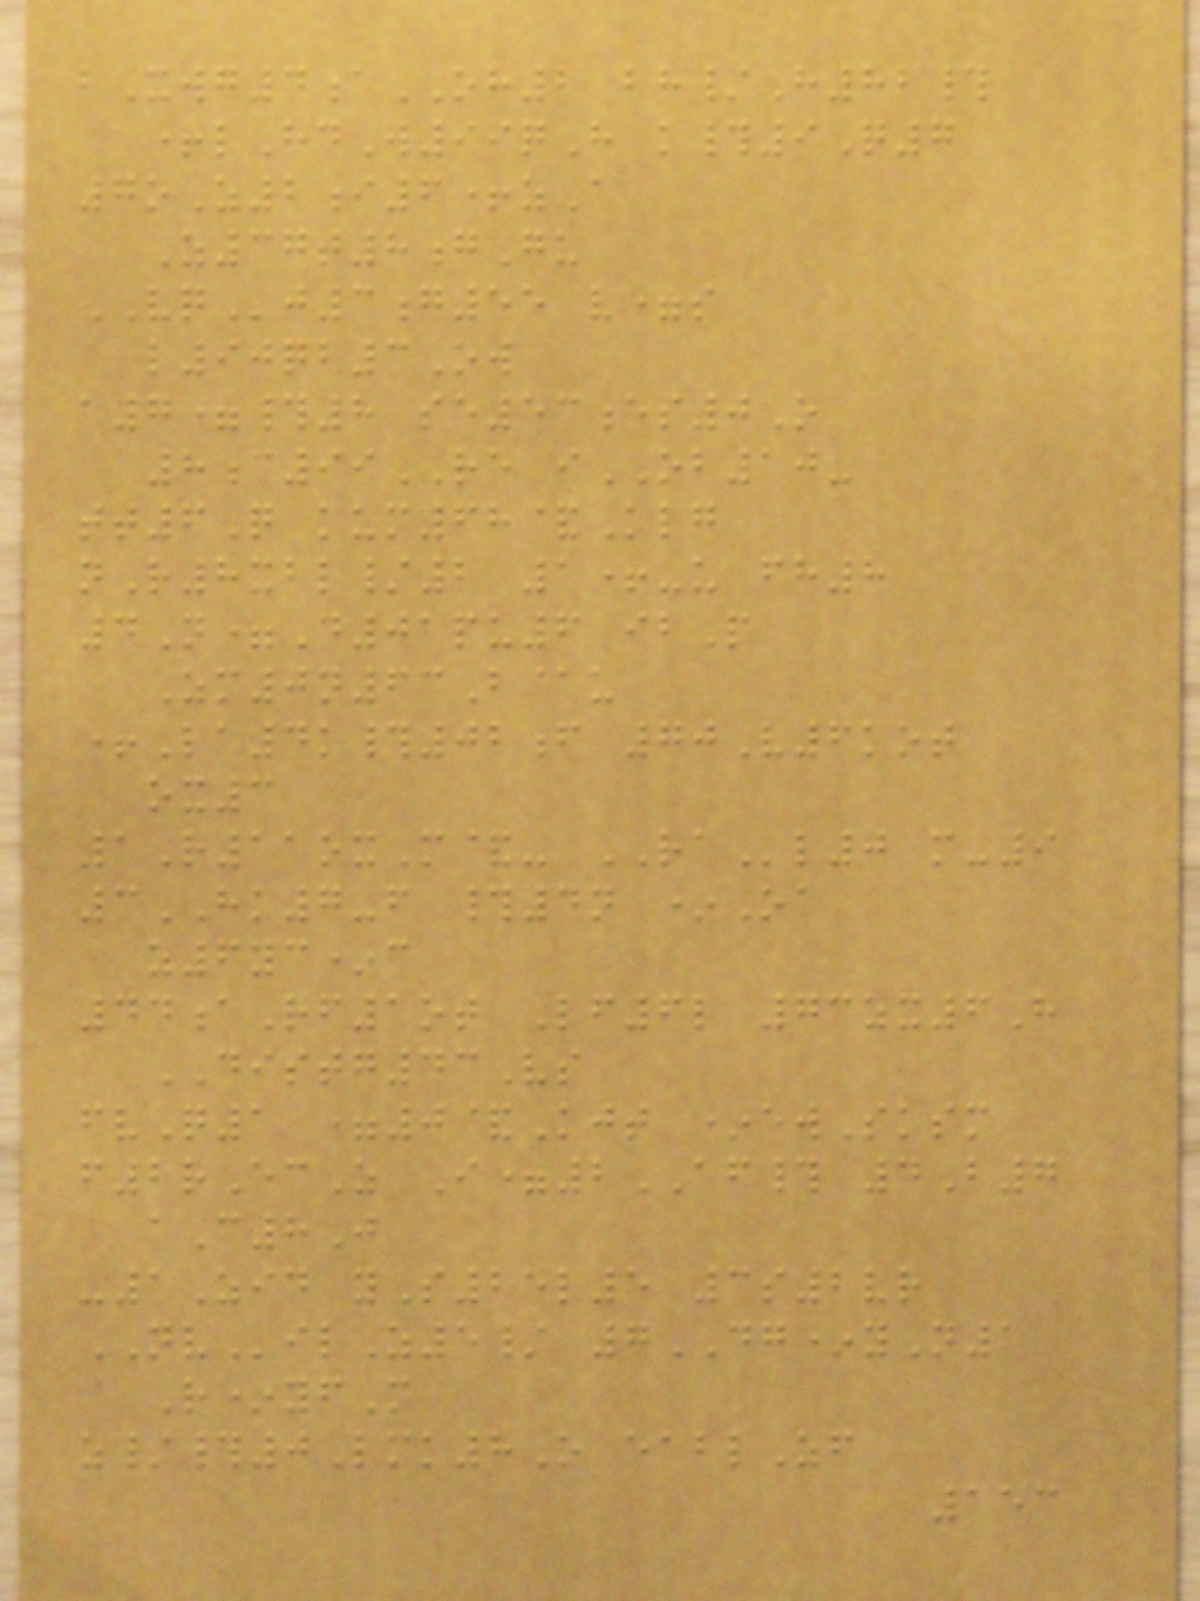bXwg4aOH2 bh/H82#
+lHdW99qH k#9Q7
7oZ2i6+zA
Z37t8gGu
VQj3g55 v=s
l90qb3Ow
a7=#8 se53es0O
8c99RE iOB10-
tt6Q kum68&Klg
nR8xbl/2 1+-u fh8
4N=D01pu6 ibP
Zm0n63B@u
+La4k#02f 70V6kot
ox3
1R11oxM&- RAl0 m-9
3HK7-f #4n *Oa
z6yc*c
44aRf1ot Lf6l 73zx6H
DISTG43Vs
fvQ1 =0&Kjt *ewSksm
f2rEcZ I=2AF# 4B7
aC8J
-1Zid yS25l5 3s2vr
NVilZ5/ 7DG*yN1
R*yfM
z/#0Lmk8O eablZf
153
